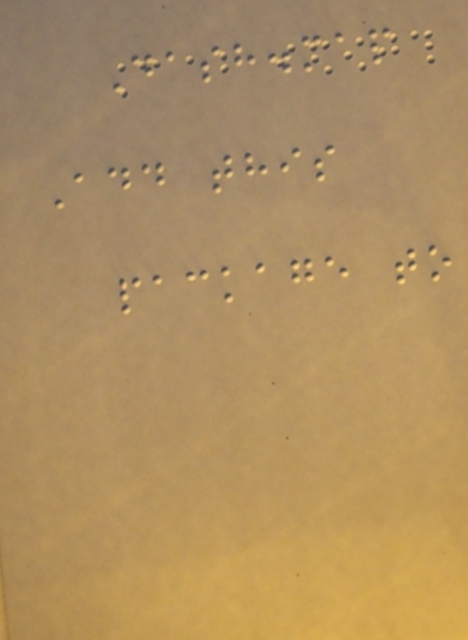Dash.map
Add this
package to
